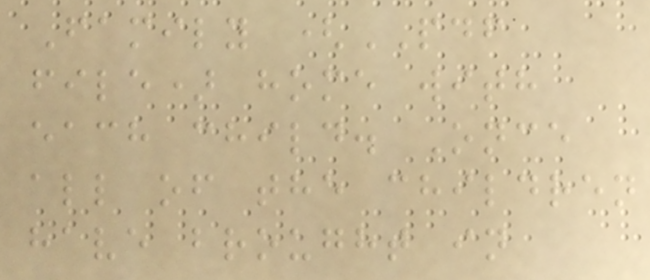Family (PDF
file) home with
each child. Once
all of the children
have brought in
